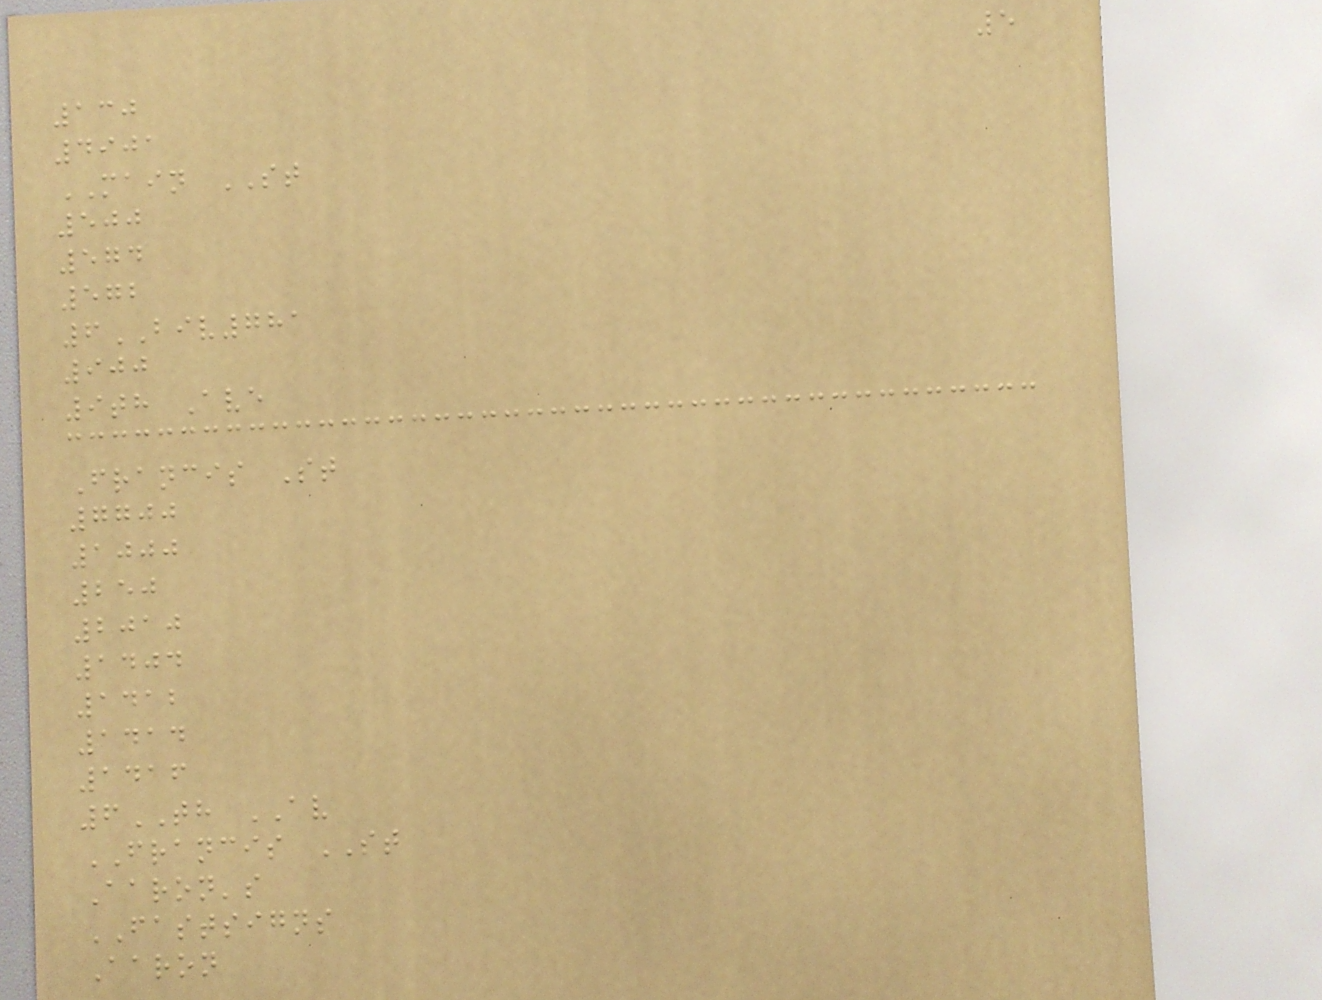5
130
4901
MAIN ST
500
574
572
6BIV781
900
9th Ave
Francis St
7700
1000
250
2010
1404
1412
1414
1416
6TH AV
FRANCIS ST
Aaron's
FASTSIGNS
Aaron
